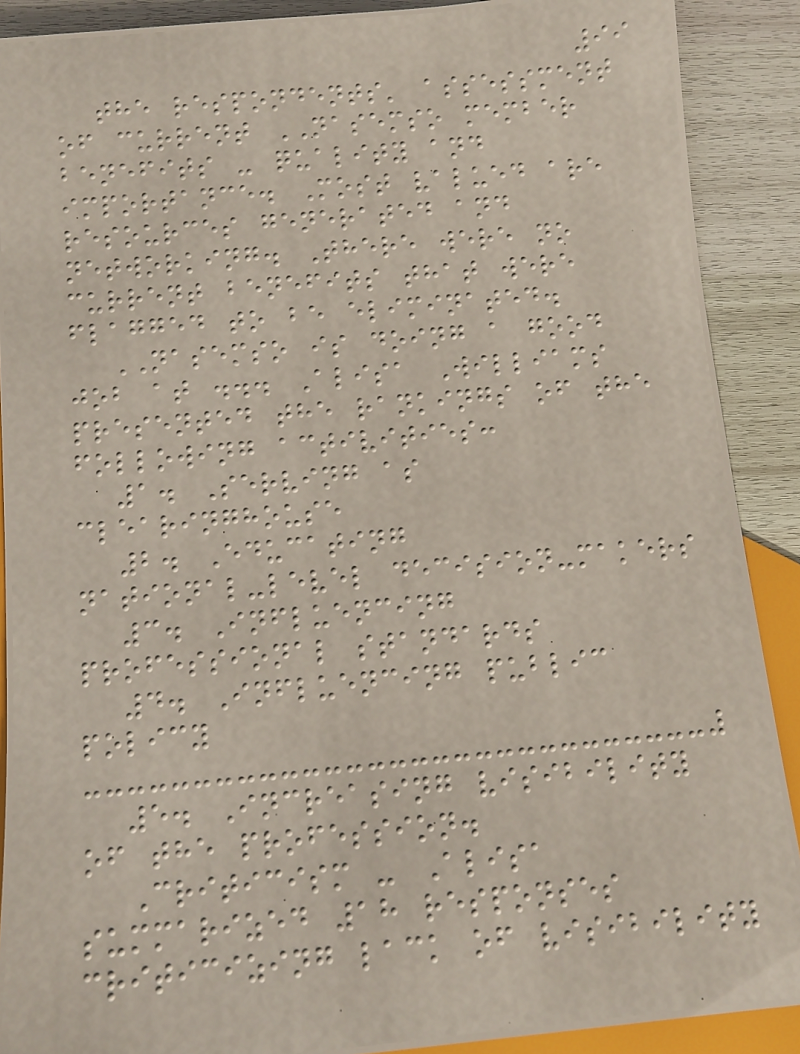99
the respondents' assessment
of current NASEMSO member
benefits - quality and
importance. Most valued are
resources generated and
networking. There were no
current benefits that were
flagged to be eliminated.
NASEMSO is doing a good
job at ... Alisa Williams
presented the rankings of the
following activities:
1. Serving as
clearinghouse
2. Educating
national-level decision-makers
3. Influencing
professional standards
4. Influencing public
policy
5. Increasing visibility
of the profession.
Criticism - Alisa
summarized 18 responses
criticizing lack of visibility
